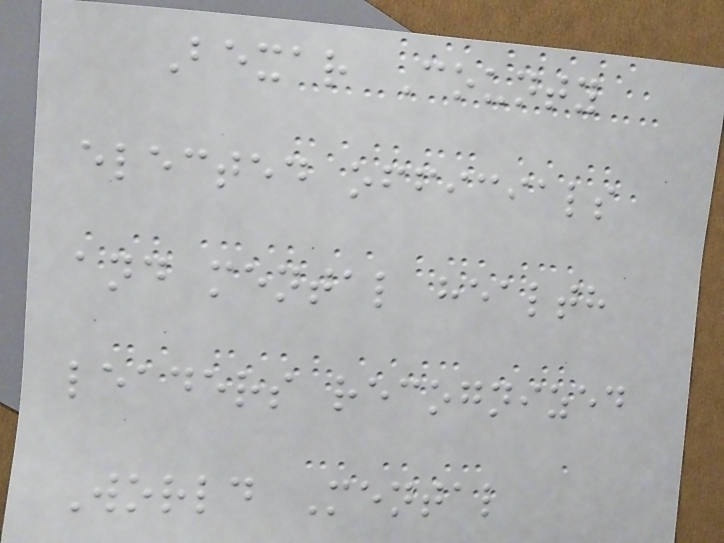Bexar County
elected officials
and mental health
leaders recognized
World Mental
